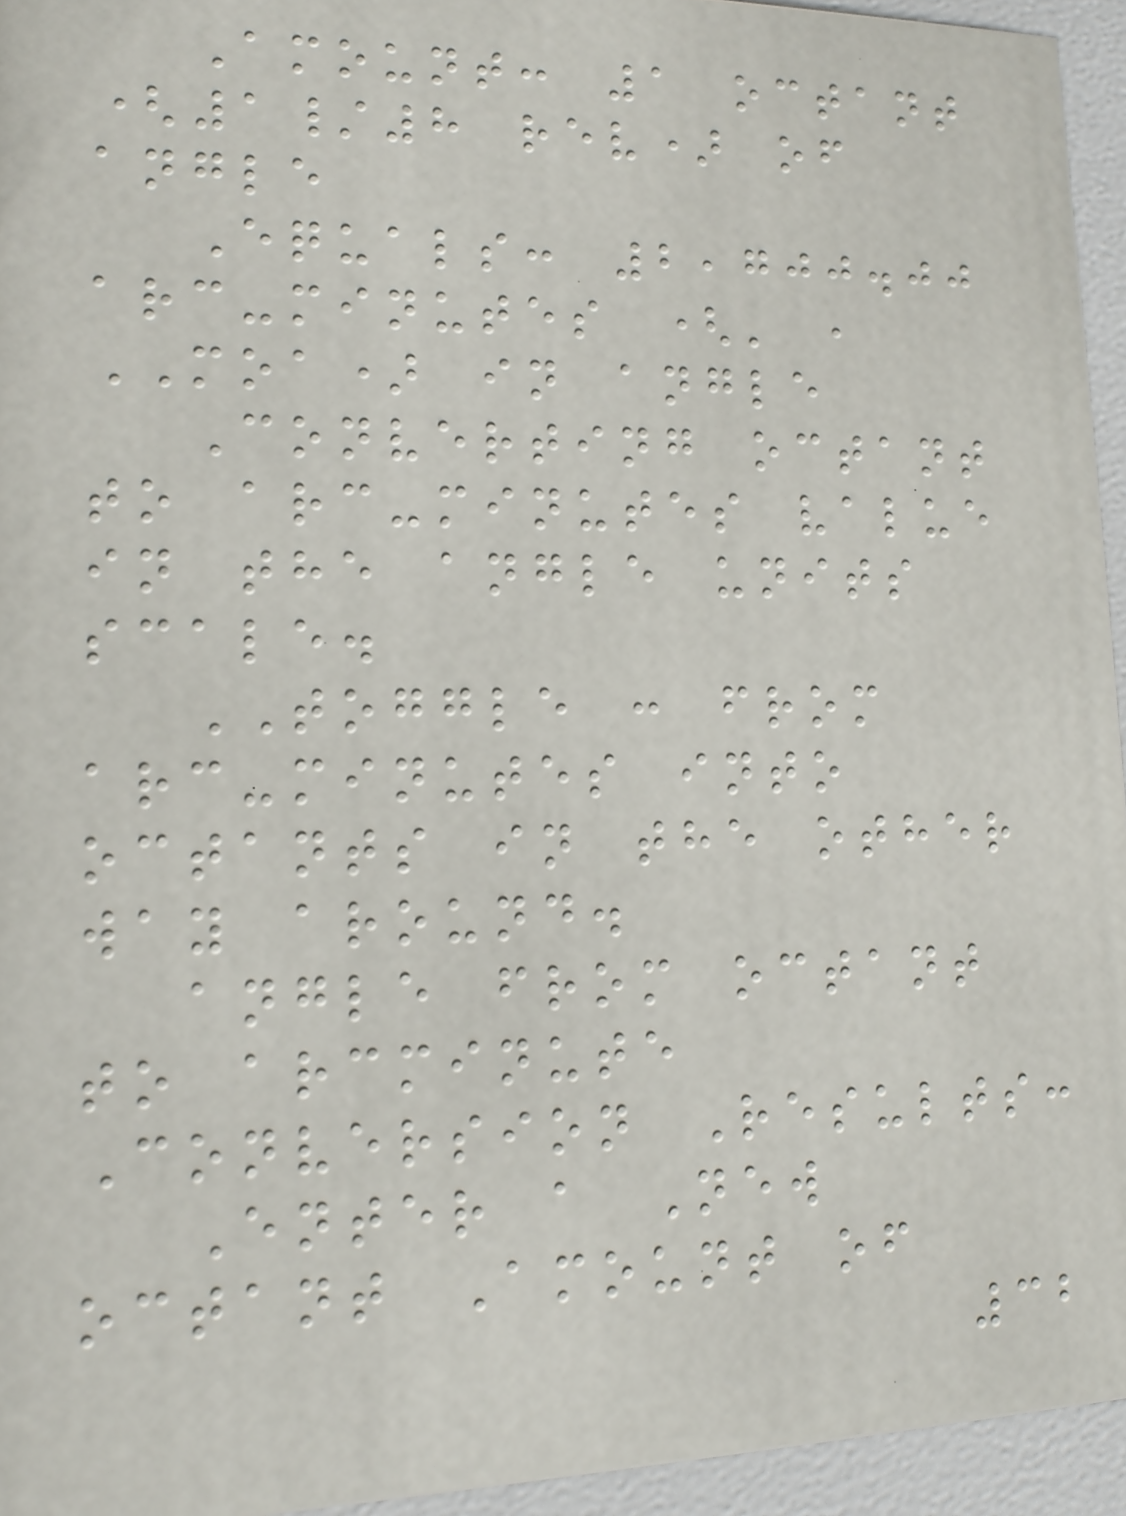Amount: 1 octant
(1/8 rev) of
angle
Equals: 2,700.00
arc-minutes (' ,
MOA) in angle
Converting octant
to arc-minutes value
in the angle units
scale.
TOGGLE : from
arc-minutes into
octants in the other
way around.
angle from octant
to arcminute
Conversion Results:
Enter a New
octant Amount of
32
